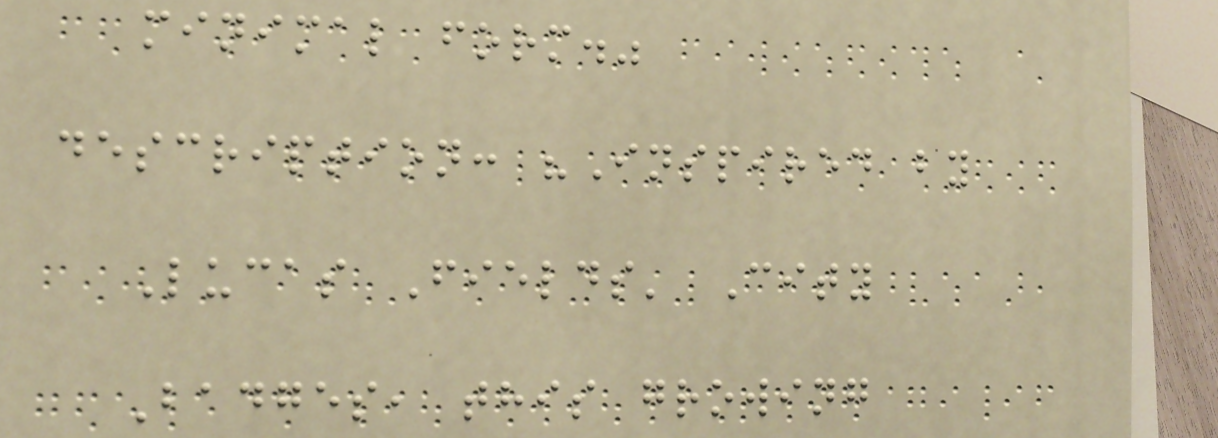minimal form."
description: "Inspired by
Lucas Fields' City
Badges, this growing
